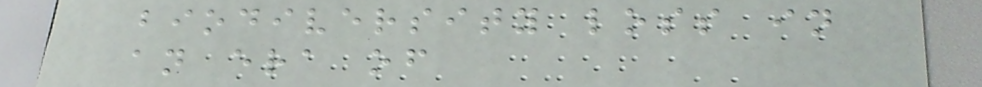biodiversity loss in
an era of
